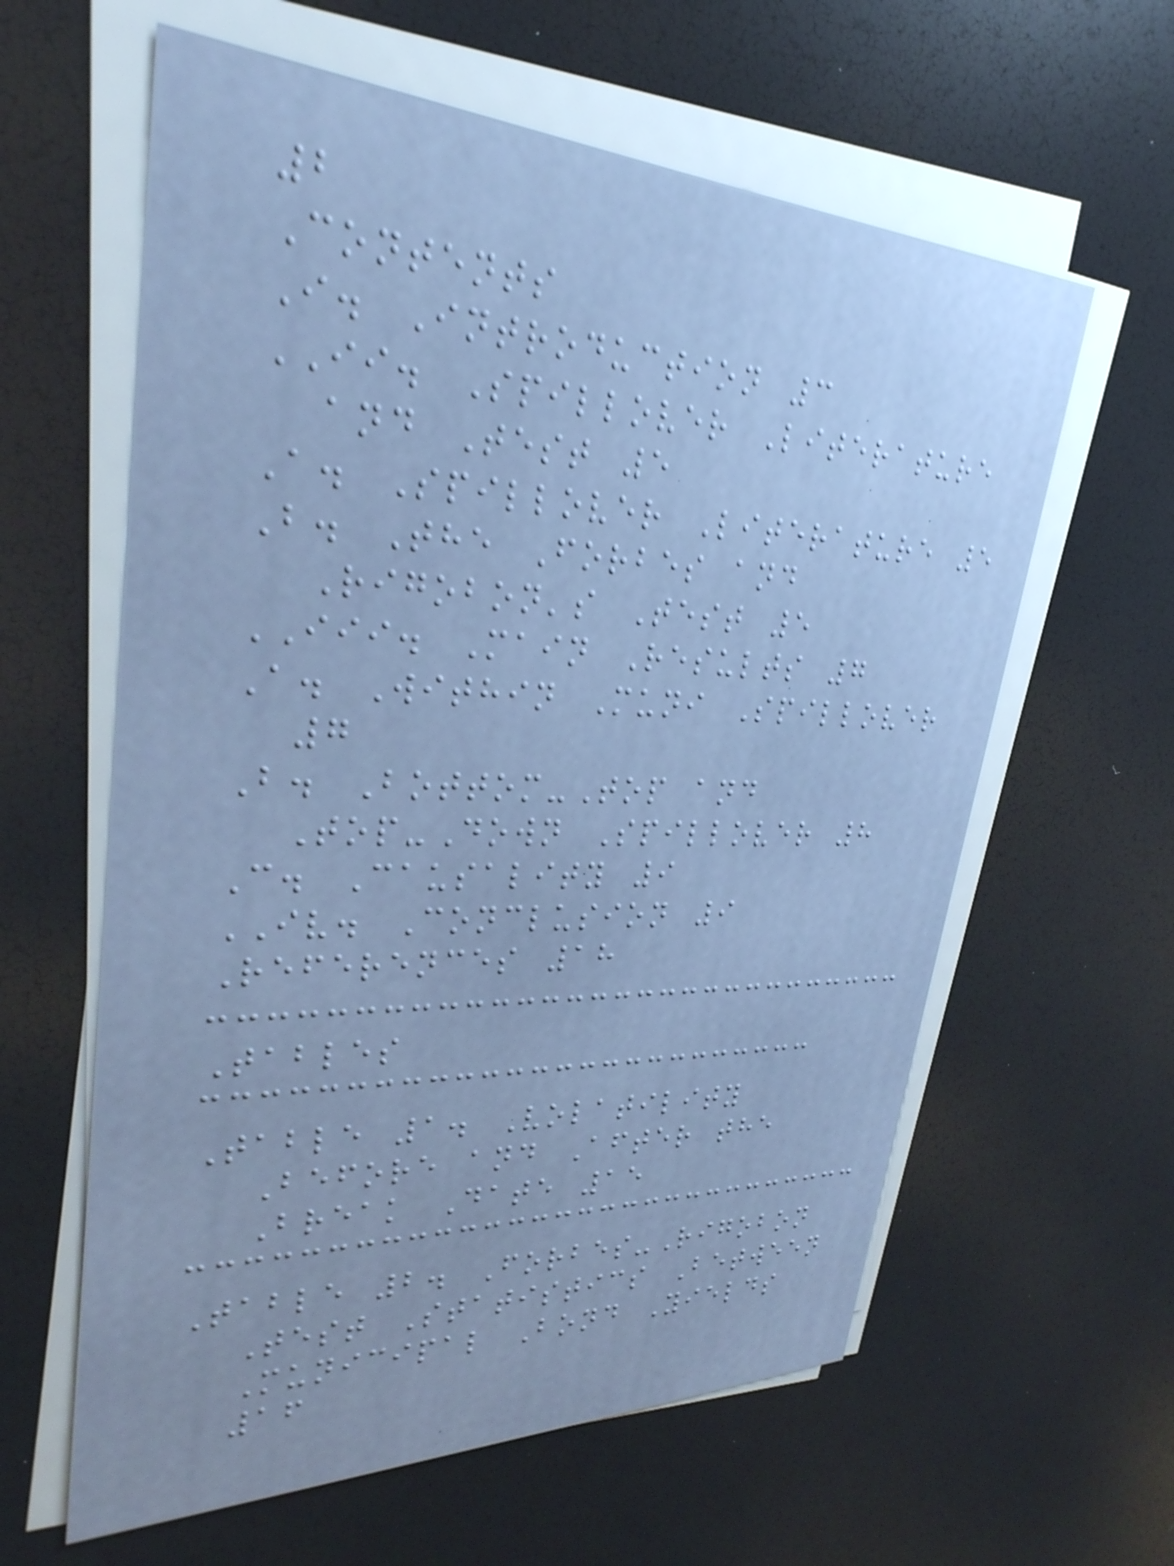2
Contents
I. Introduction 3
II. Spillover Literature
and Test 5
A. Spillover Literature 5
B. The Forbes and
Rigobon's Test 5
III. Main Results 7
A. Within Muni Spillover
7
B. Bottom-Top and
Top-Down Spillover 8
C. Causality 9
IV. Conclusion 9
References 18
Tables
Table 1. Volatility
Before and After the
Break Date 15
Table 2. Forbes-Rigobon
Test Statistics Between
Municipal Bond Yields
16
